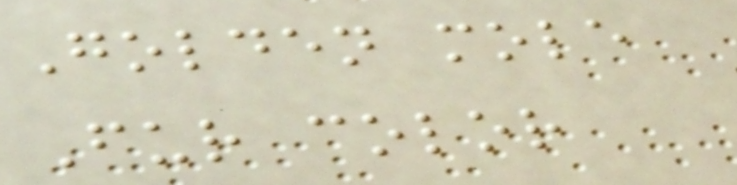Golden mole
Fur color
